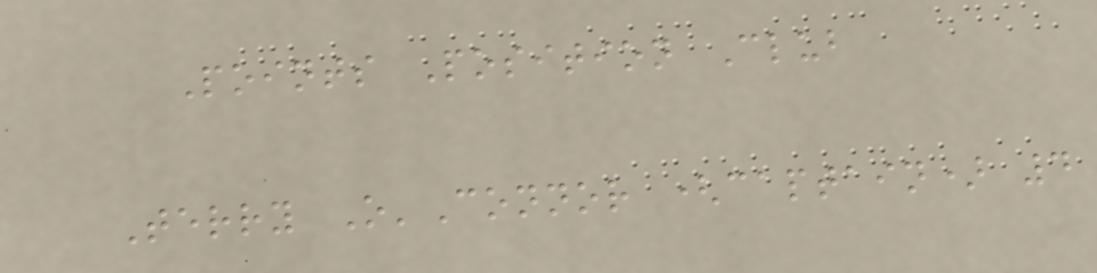Points Position Club
Terry O'Connor (captain) 4
